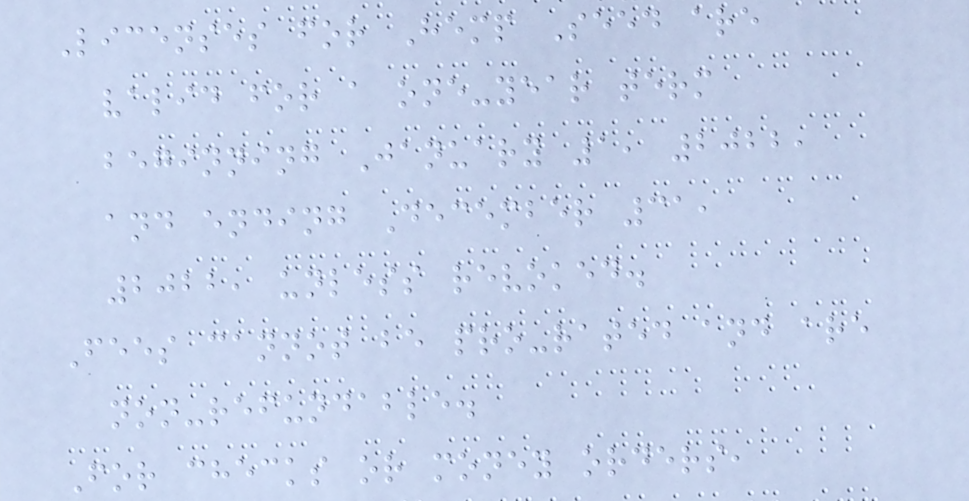Licenses for Hemp Seed are
valid for a one-year term
beginning January 1, 2022,
and ending December 31,
2022, unless revoked.
Fees cannot be pro-rated and are
non-refundable.
For checks or money orders,
